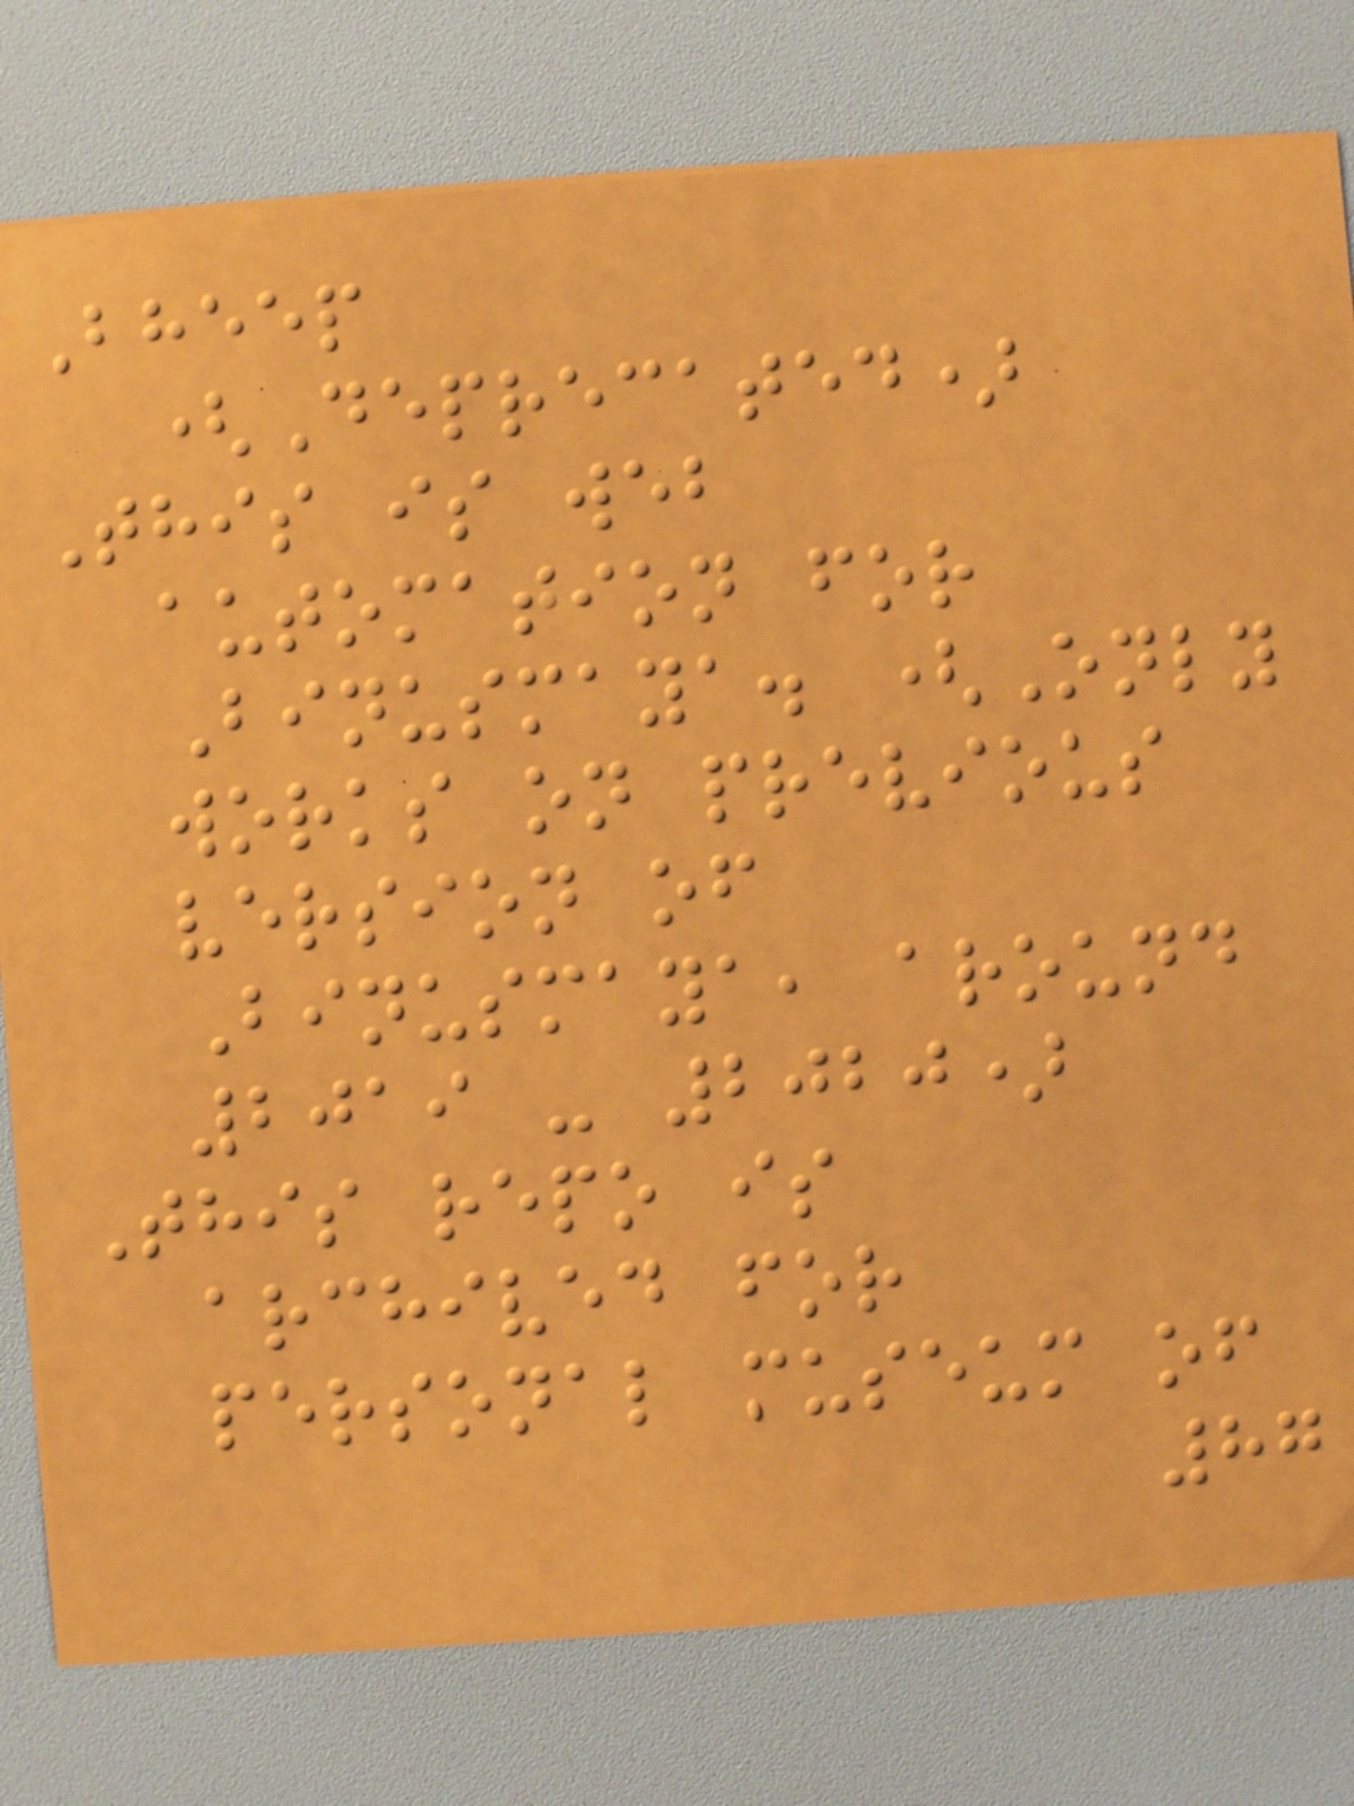Bheep
(Deprecated)
This is web
automation for
Binusmaya. (Only
works on previous
version of
Binusmaya, around
2019 - 2020)
This repo is
archived for
personal museum of
87
